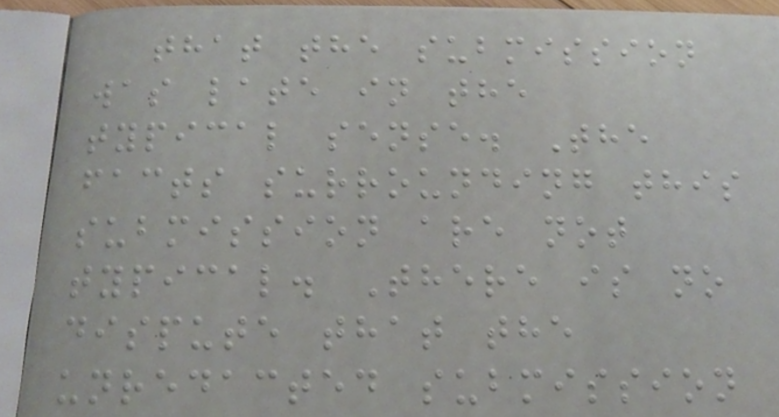that the submission
was late in the
typical sense. The
facts surrounding this
submission are not
typical. There is no
dispute that the
unredacted submission
